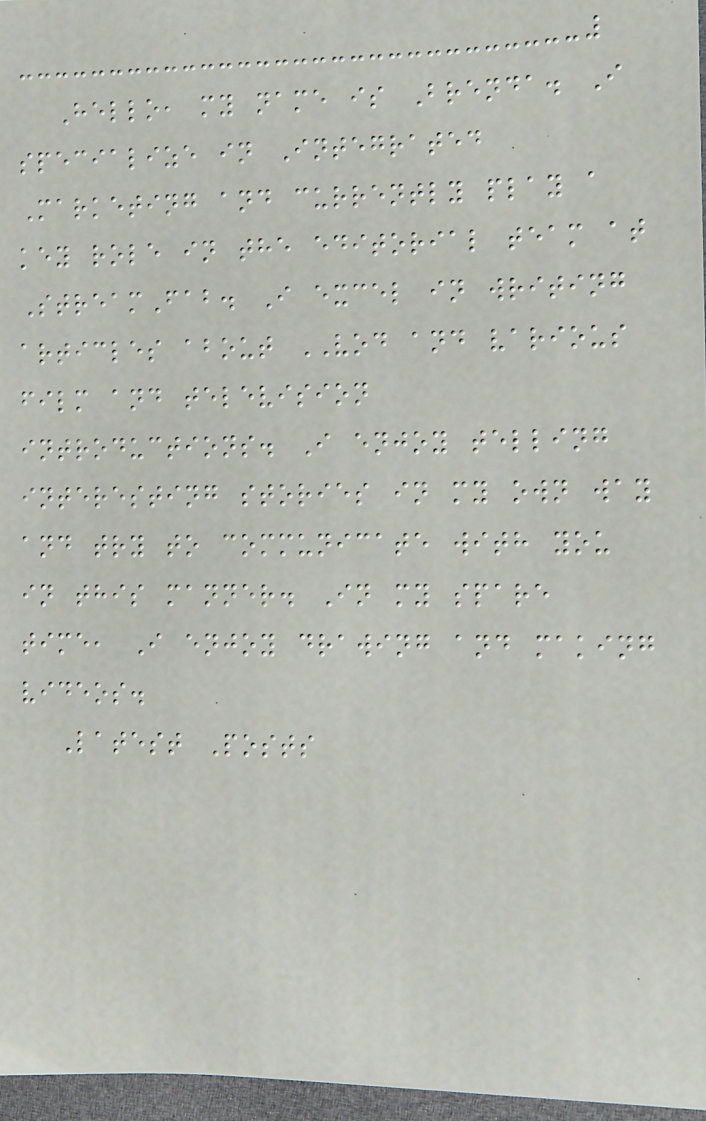Hello, my name is Brenda. I
specialize in Integrated
Marketing and currently play a
key role in the editorial team at
StreamFab. I excel in writing
articles about VOD and various
film and television
introductions. I enjoy telling
interesting stories in my own way
and try to communicate with you
in this manner. In my spare
time, I enjoy drawing and making
videos.
Latest Posts
